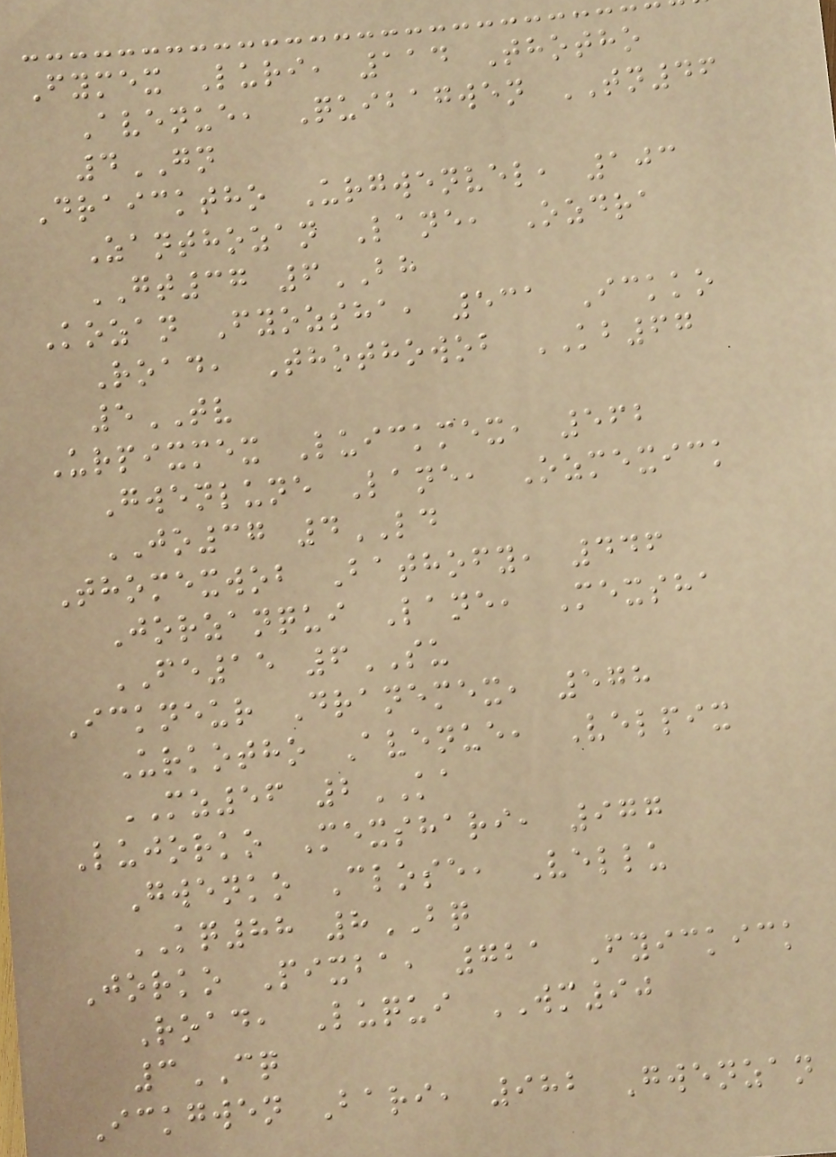Fymex Luri, 114 Thotho
Avenue, Quibagwen TN46
4GN
Draicktho Urgwenvel, 103
Zanthozan Lane, Ozdra
GT37 6BH
Kozan Fyozsha, 531 Ickko
Road, Thothowob KB67
5TV
Urpixmex Luickmex, 562
Gwenlune Lane, Ozmexick
JO37 4LD
Thomexwob Bathofy, 446
Jorzanqui Lane, Mexsha
FE15 6SU
Ickneur Dranemex, 578
Urkotho Avenue, Velpix
MZ56 2KA
Lujorko Mexshari, 977
Gwenko Close, Vellu
KQ88 8BQ
Jorko Pixba, 721 Fyickick
Road, Luqui WM90
3CQ
Ickgwen Bari, 982 Gwenzan
